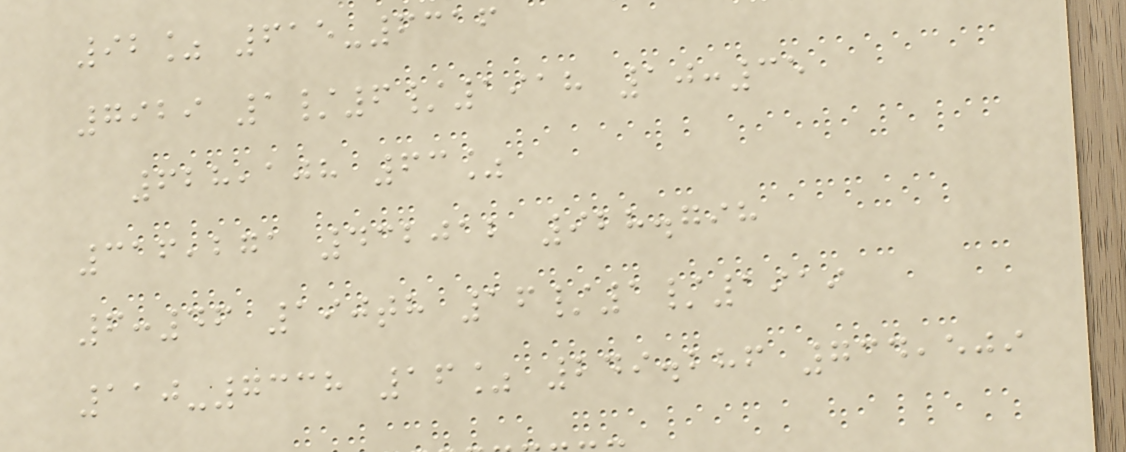92% 615-6316
7929 1/6/1918 10:35
628,108 63%
316,271 432012 928.798
6:46 190th 16/1/1919
110-7338 16% 249.286 734,509
